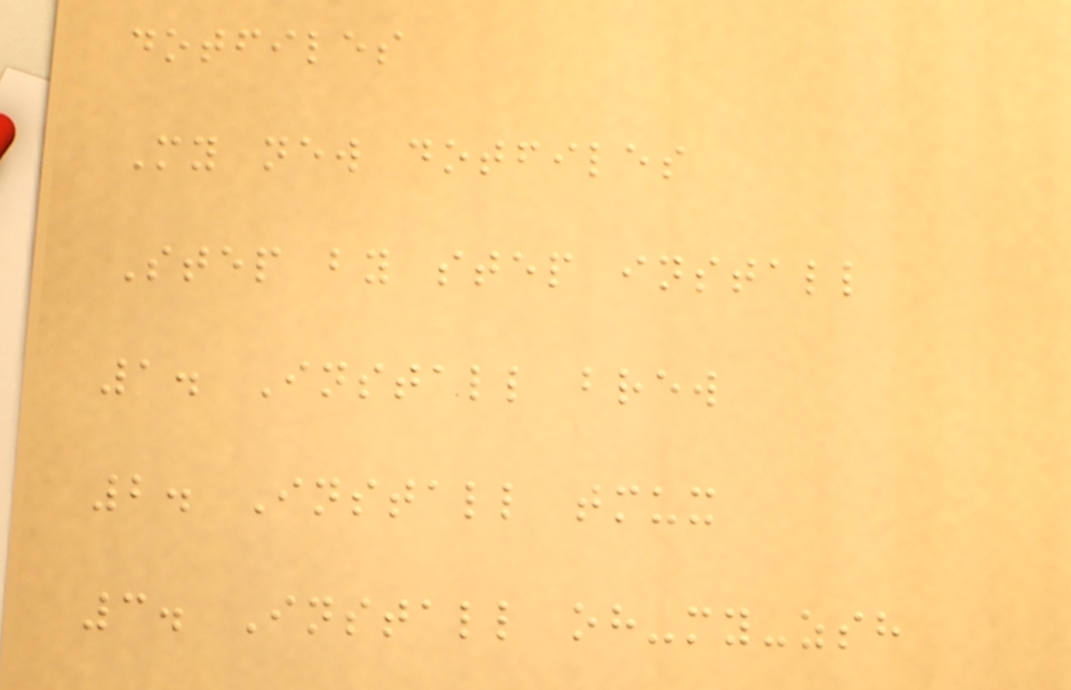dotfiles
My new dotfiles
Step by step install
1. Install brew
2. Install tmux
3. Install oh-my-zsh
